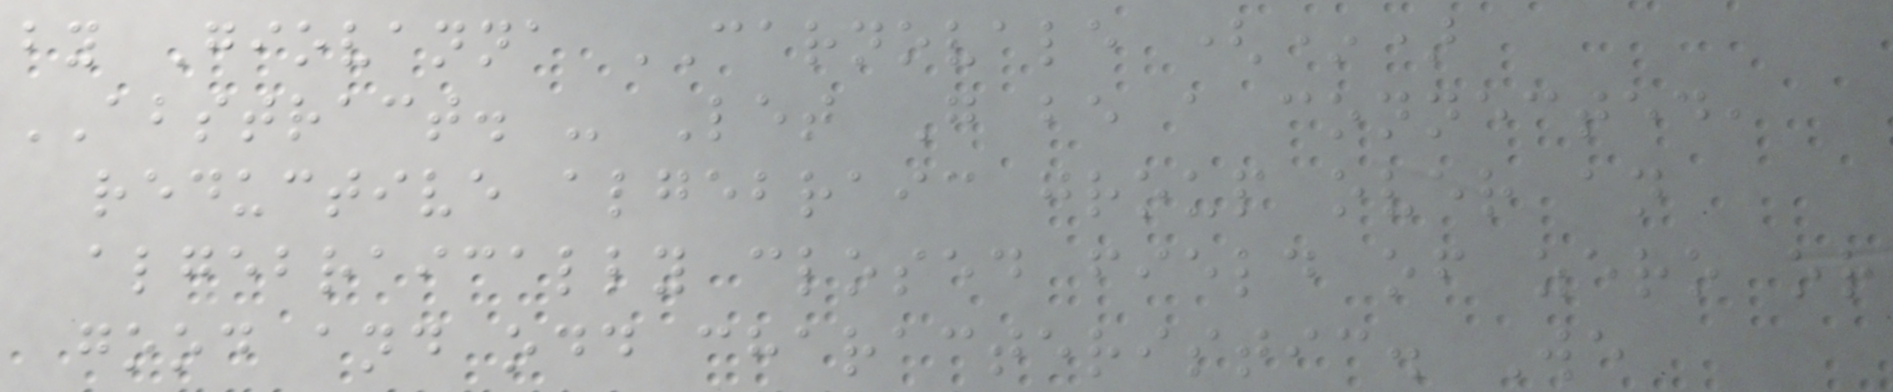by Giovanna CARNOVALE (*)
ABSTRACT. - Let G be a connected,
reductive algebraic group over an
algebraically closed field of zero or
good and odd characteristic. We
